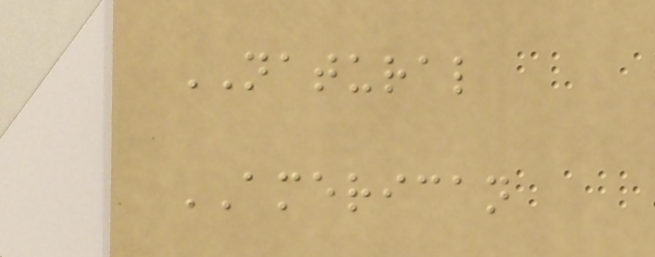NATURAL
AMERICAN
